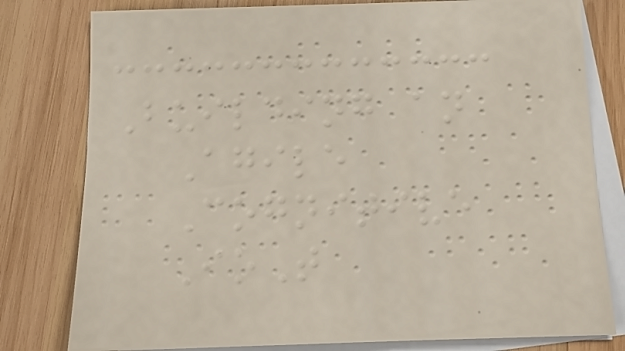Building an
Agile
Cognitive
IoT
